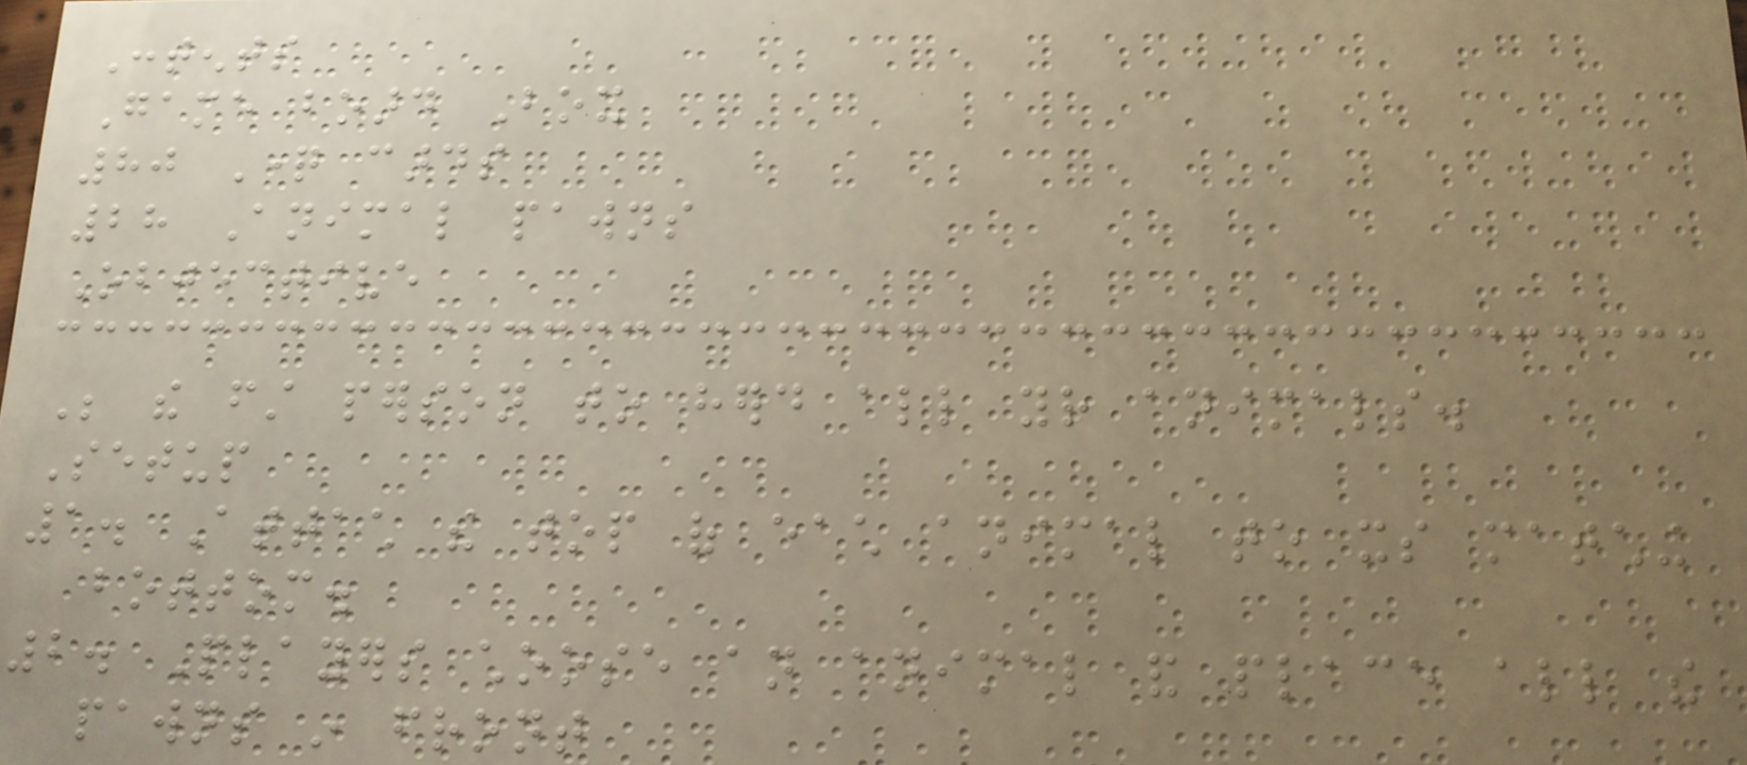Contents
Game board Box
80 Question cards
28 Animal pawns
Objective
Be the first person to herd all your animals.
Setup
1. Attach the top of each animal to its matching
bottom.
2. Players choose an animal and place all the
pawns in front
